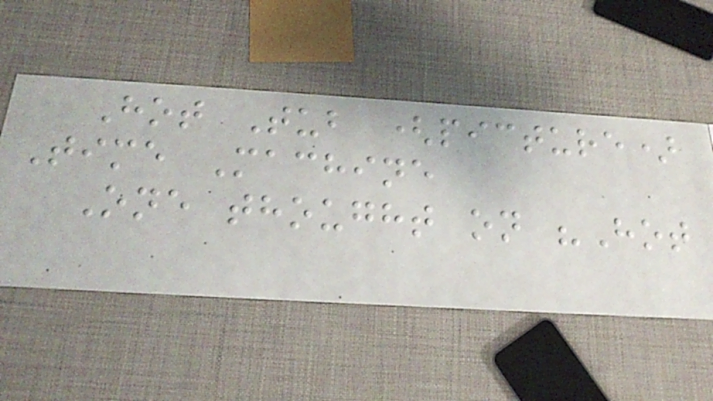Hot Tub (picture)
Time Machine
One thought on "Hot
